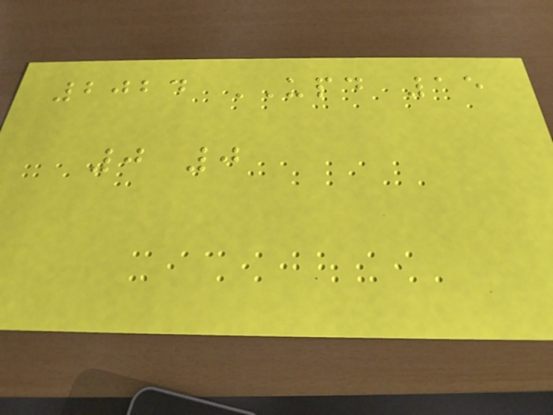2024 UPD 15
0 0
